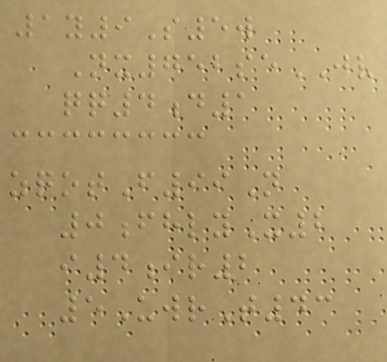1y9S5w
Nx752seJV
qq4d1
zqotF99N
0fhlyX2
i4ir2
5UwrT43
